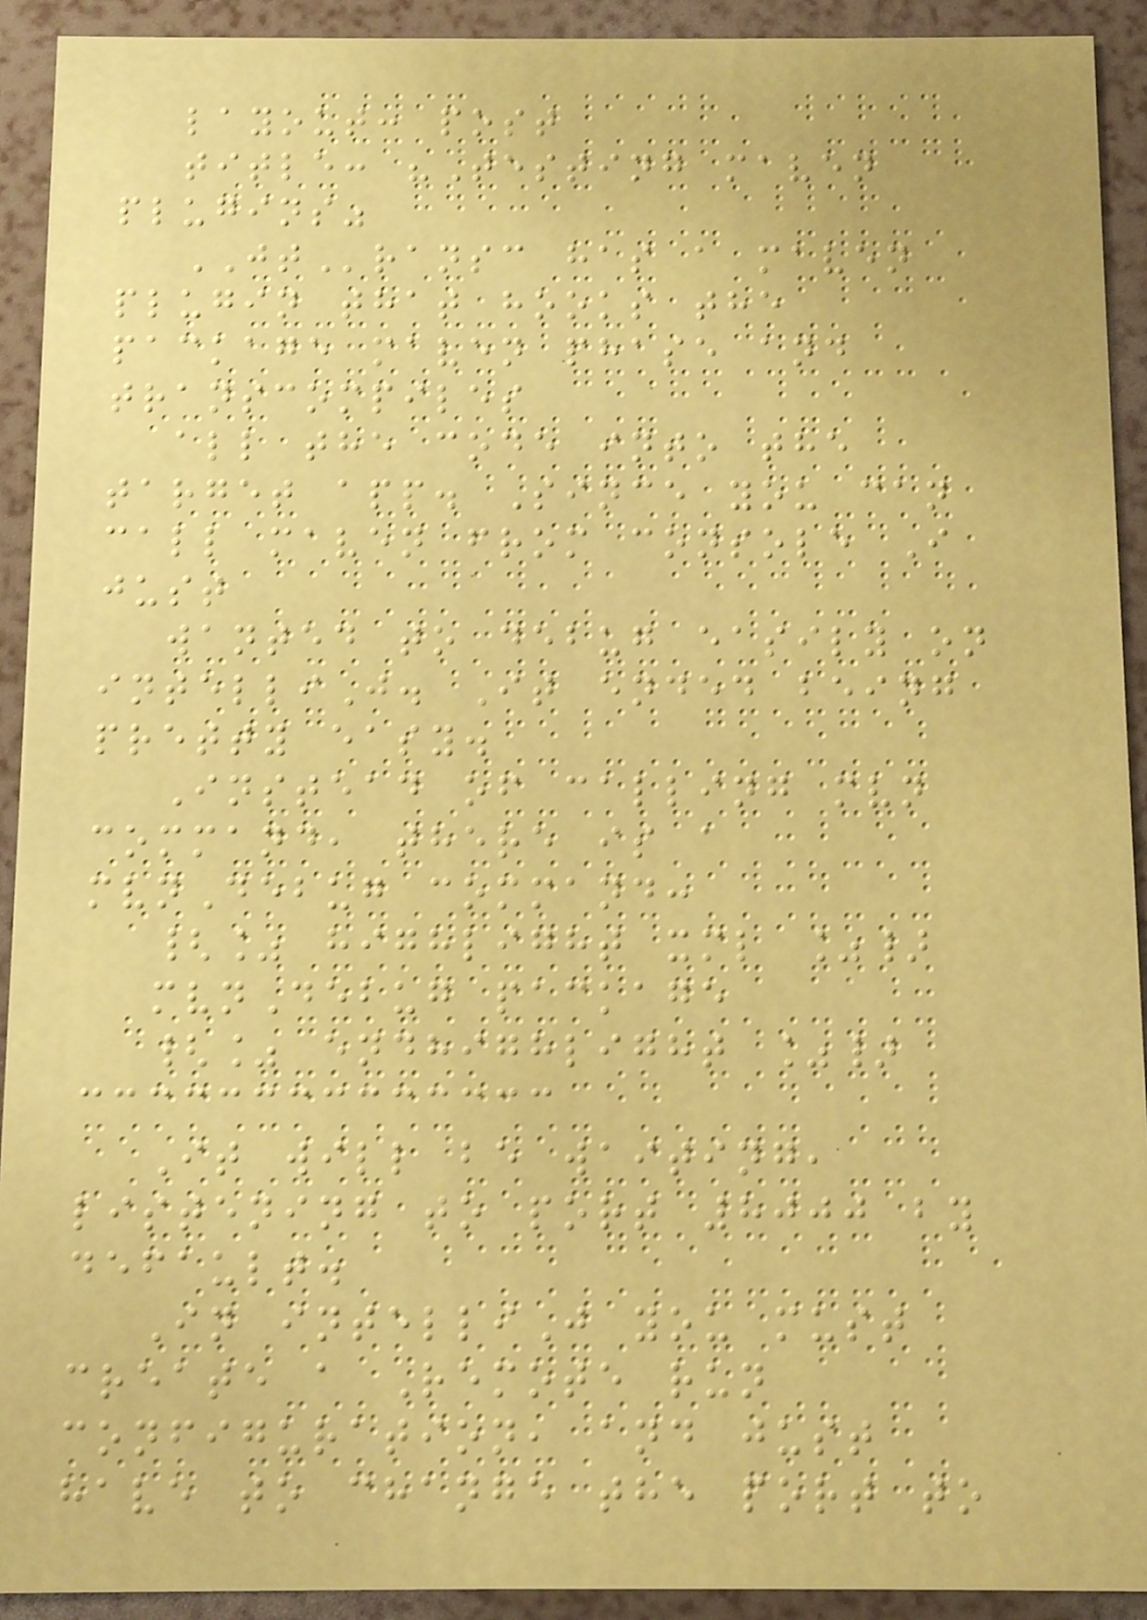layout: post
title: "Testing maven
plugins"
JTransc has a maven
plugin that hooks the
package maven phase and
transcompiles
all the code into the
target app. Since you can
call maven from console I
just
wanted to debug easily on
intelliJ. It ended being
pretty easy.
Instead of calling mvn
command, there is a
mvnDebug command:
{% highlight xml %}
mvnDebug package
{% endhighlight %}
It will be waiting,
listening to port 8000 by
default.
In intelliJ you must
create a Remote run
configuration, and just
have to change the port to
